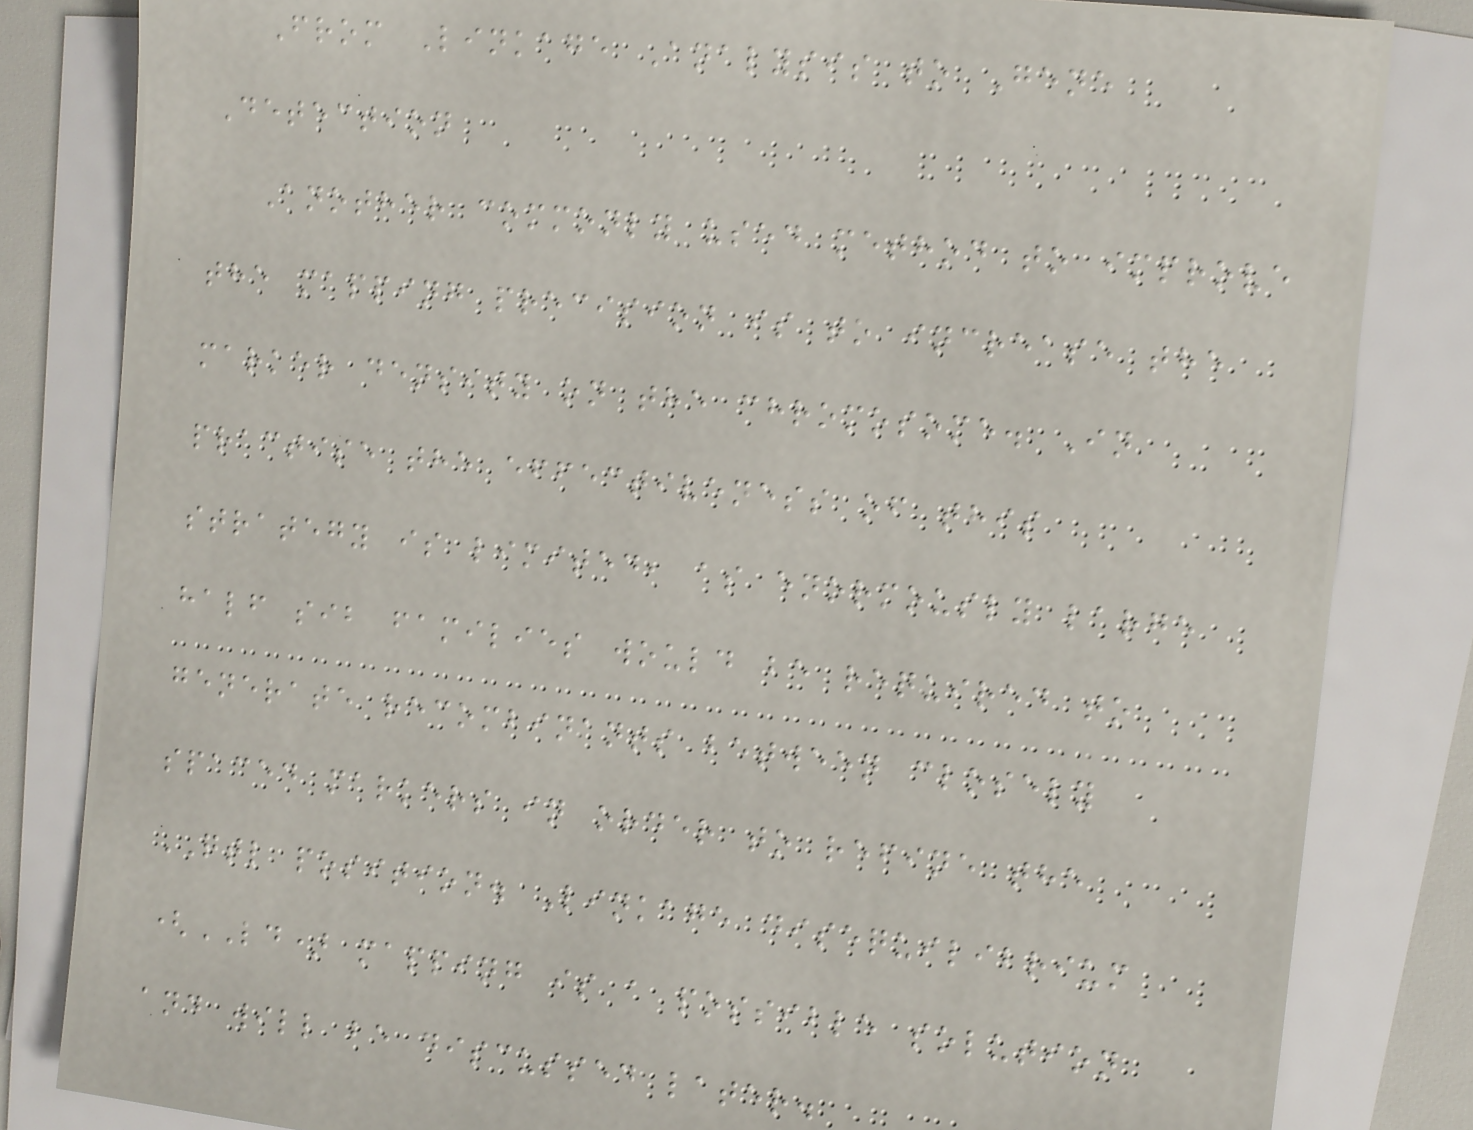From Linkage Analysis to Gene
Detection
Another commonly used method to improve
the mapping precision is to increase the
marker density on the chromosome. In
practise the effectiveness of this
strategy is limited, as enormously large
half sib families would be required to
generate recombinants between closely
spaced markers in order to refine the
QTL position. Linkage disequilibrium
(LD) mapping is a possible solution
and will be discussed later.
